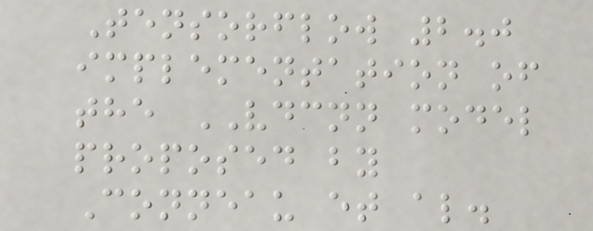Tensorflow 2.0
implementation of
the VDCNN model
proposed by
Conneau et al.
